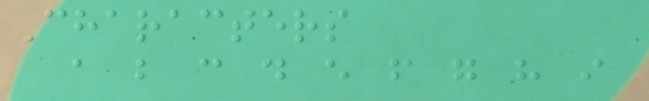Characters
a b c d e f g h i
